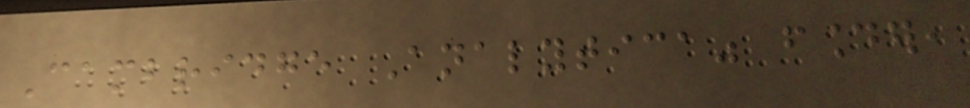Cambridge Analytica" founder,
